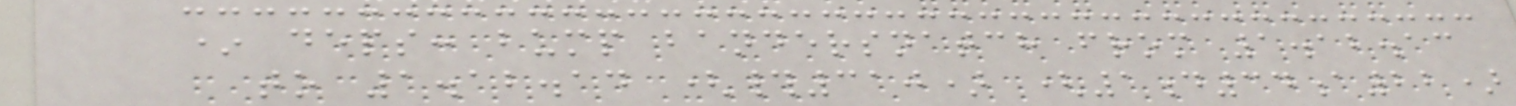* deps: bump bandersnatch from 1.12.13
to 1.12.14 (#310) (1d34a22)
